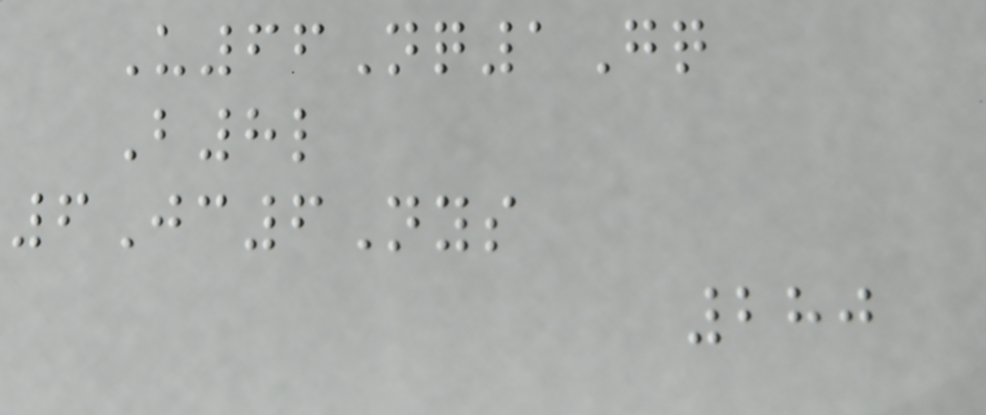U66Nq1Gq
B8l
6Jc6Nys
280
